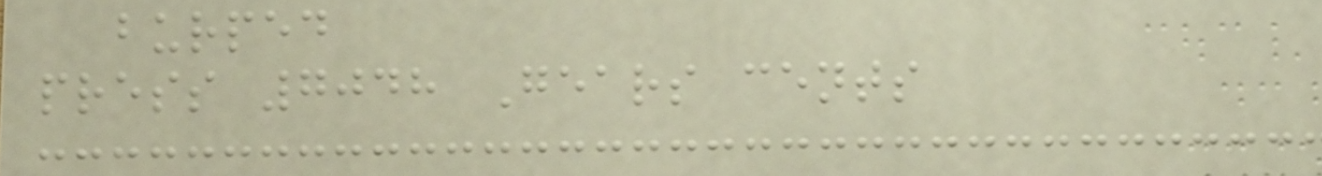burped
press 7048 Gears cents
